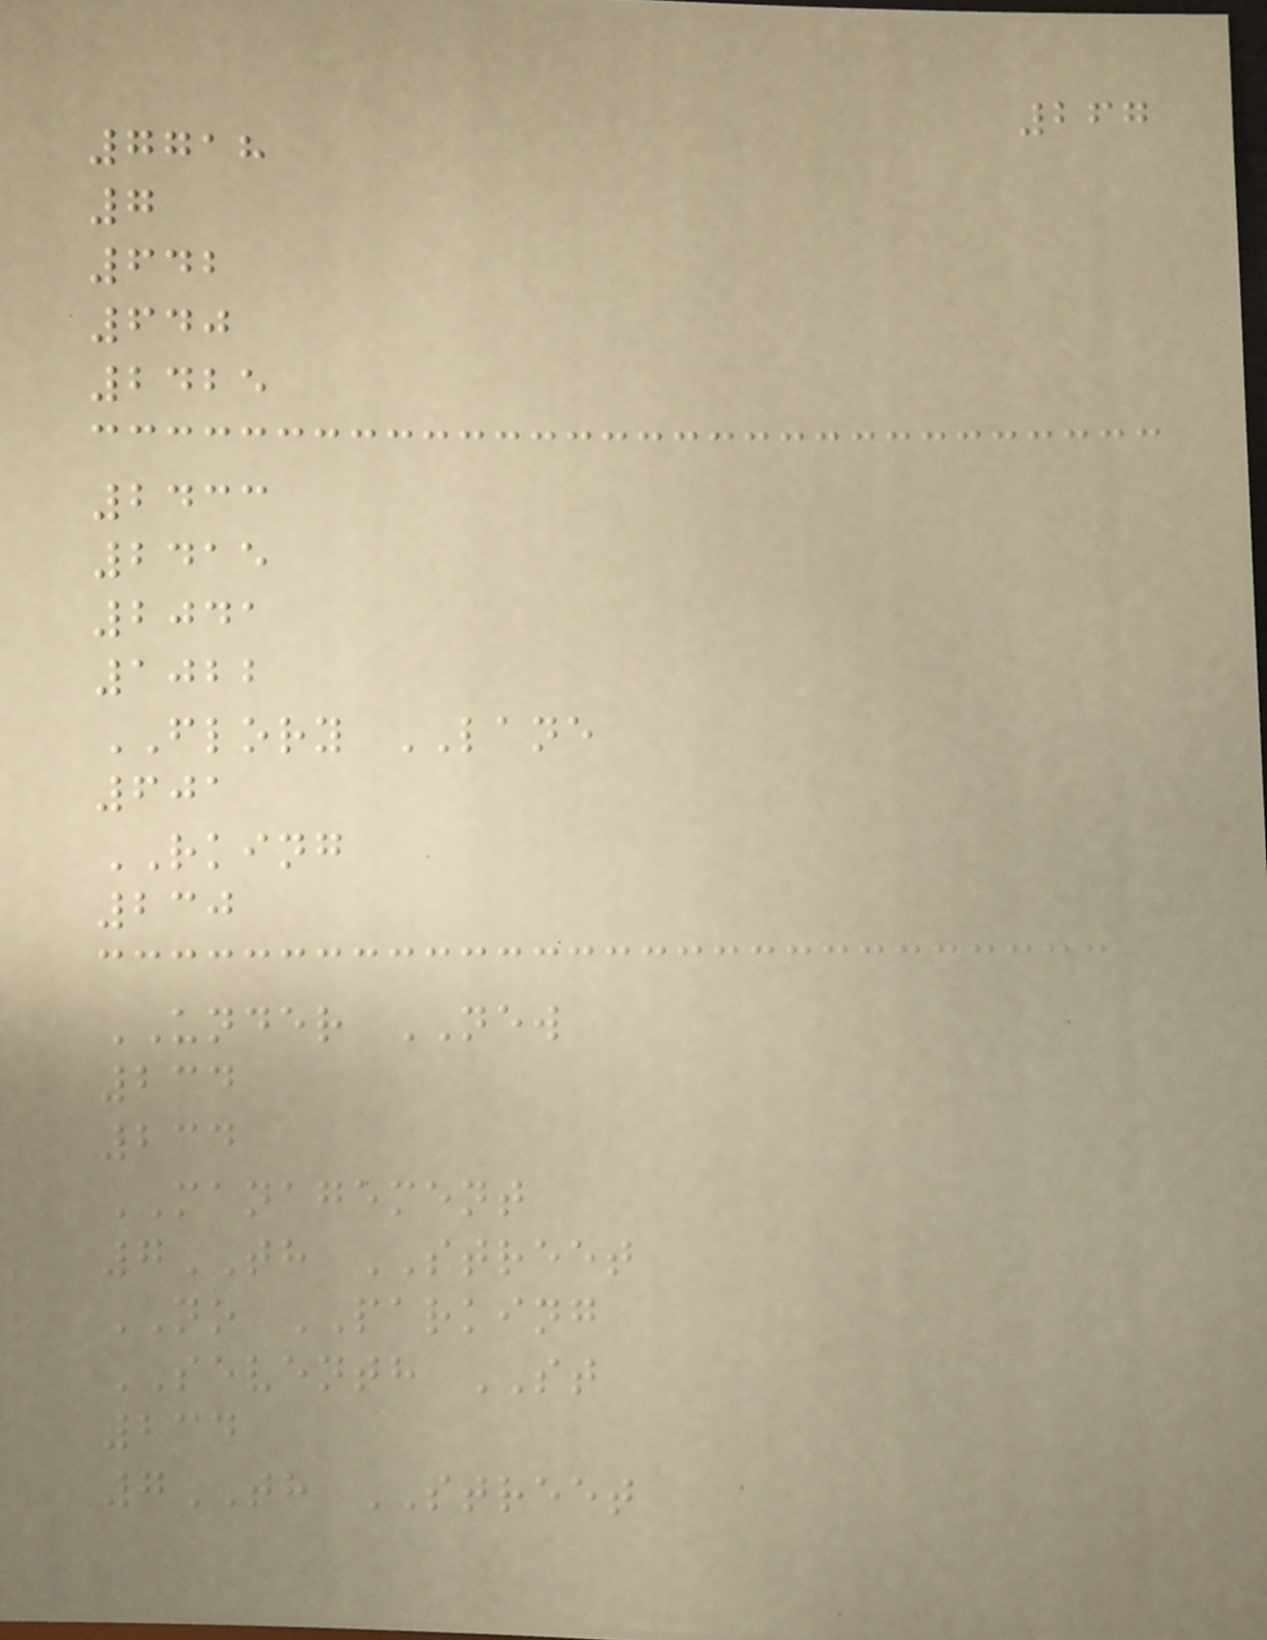267
7718
7
642
640
2425
2433
2415
2041
1022
FLORY LANE
601
RKING
230
UNDER NEW
234
234
MANAGEMENT
7TH STREET
NO PARKING
SEVENTH ST
234
7TH STREET
